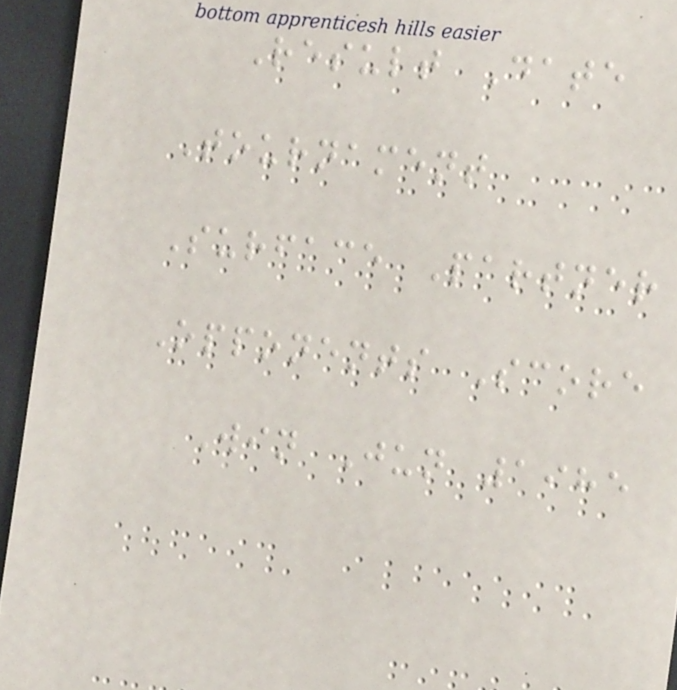Result Date
Tournament
Surface Partner
Opponents Score
Win Jun 1985
